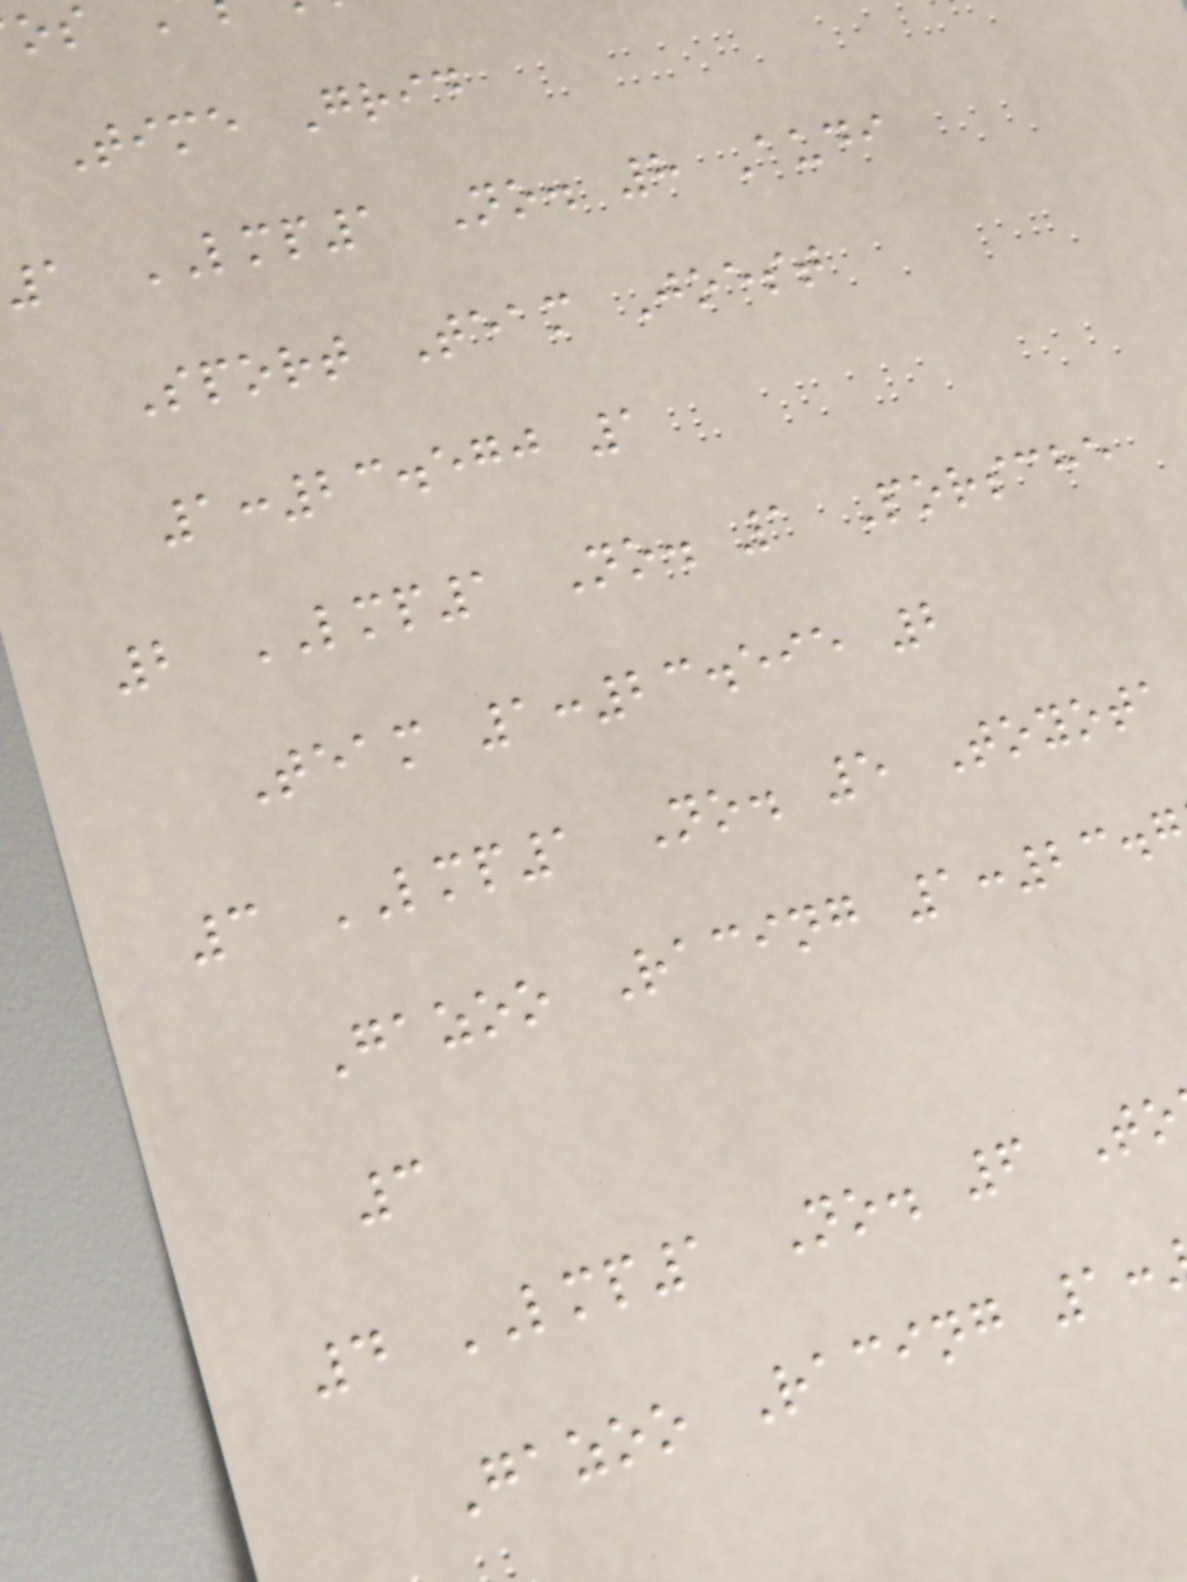Time Grid
1 LMP1 No. 8 Audi
Sport Team Joest
1:23.570 1
2 LMP1 No. 1 Porsche
Team 1:23.595 2
3 LMP1 No. 5 Toyota
Gazoo Racing 1:23.
3
4 LMP1 No. 6 To
Gazoo Racing 1:
